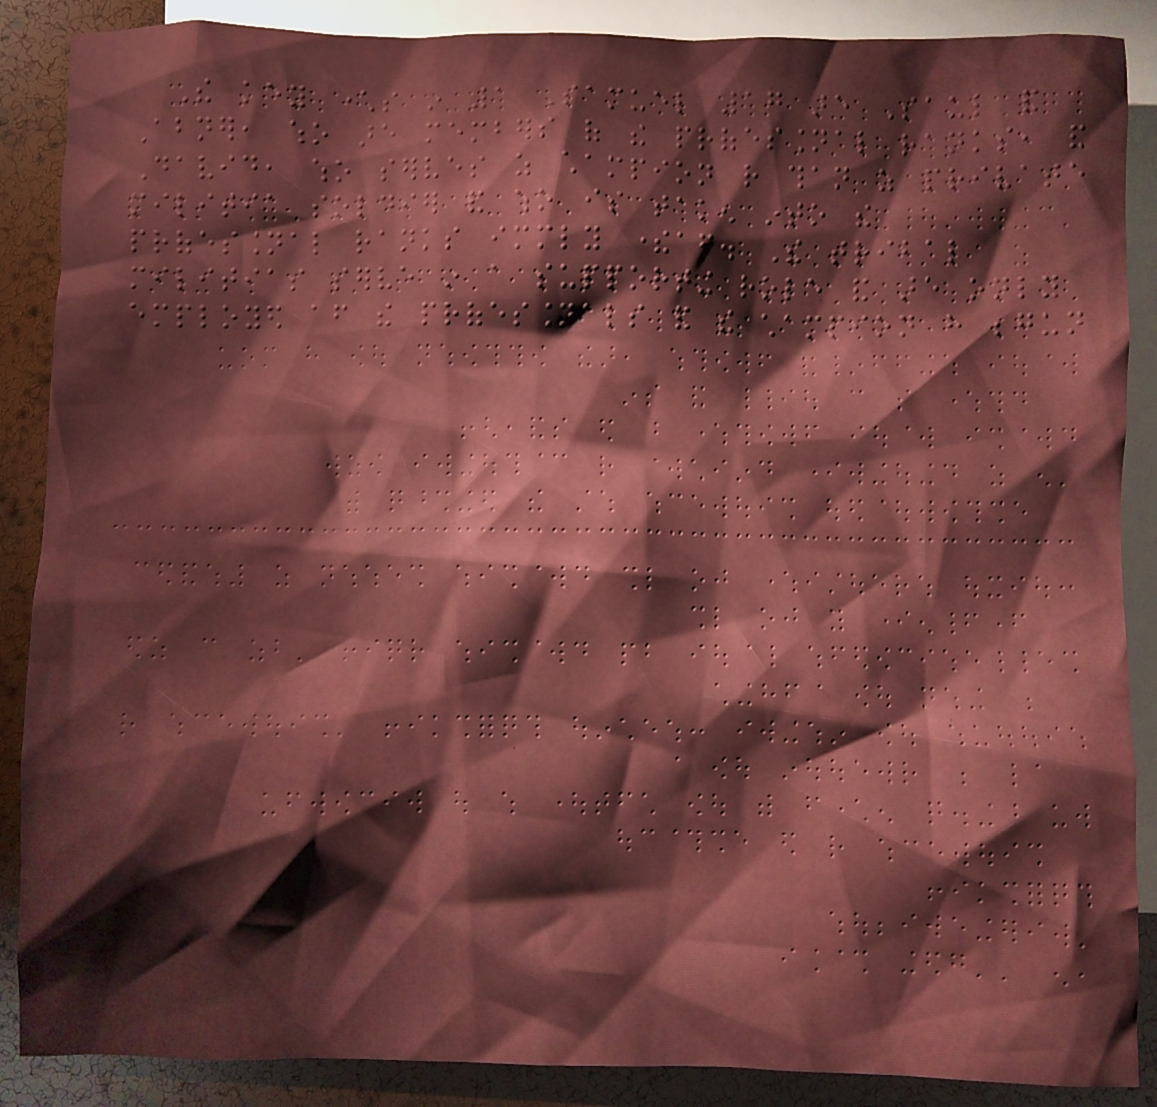The key characters in 1 Samuel 17 are Saul and
Abner, who are members of the professional ranks, and
David, who serves as champion rather than as private
militia soldier and who is taken into the
professional ranks immediately thereafter. The tribal
militias serve in a supporting role and are only
employed after the professionals and the champion have begun
